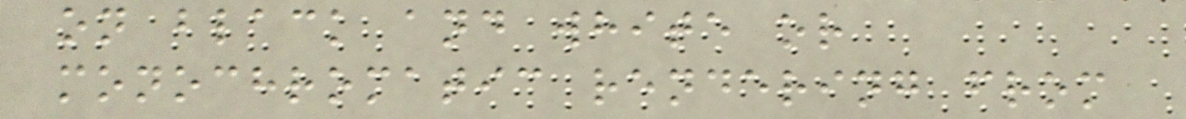on black and white or
monochromatic rendering from
